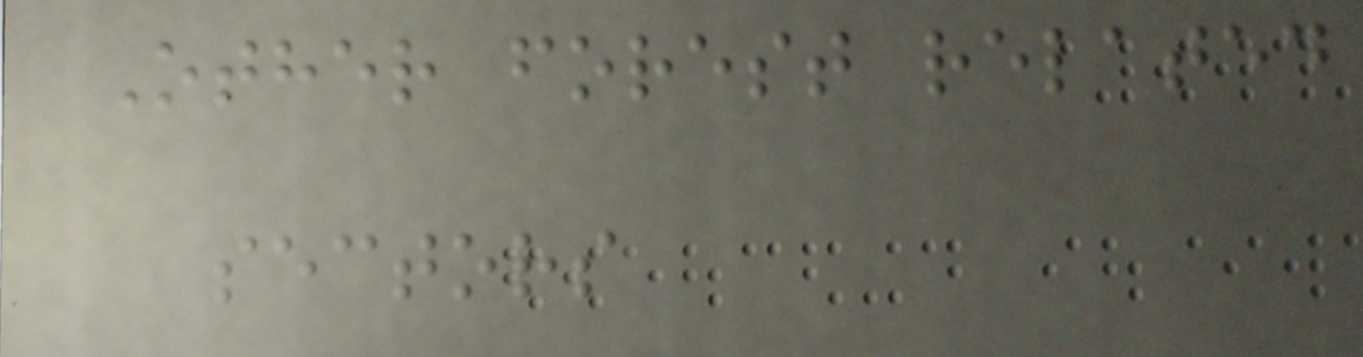Other forest related
sectors
